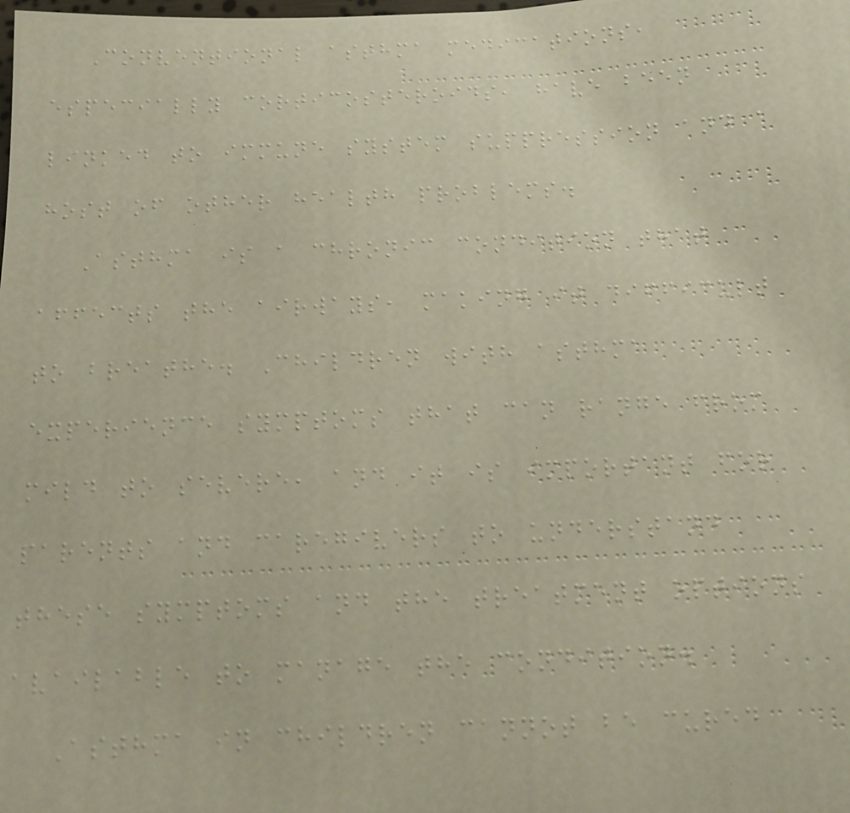Conventional asthma medications,
especially corticosteroids, have been
linked to immune system suppression and a
host of other health problems.
Asthma is a chronic condition that
affects the airways, making it difficult
to breathe. Children with asthma
experience symptoms that can range from
mild to severe, and it is important for
parents and caregivers to understand
these symptoms and the treatment options
available to manage the condition.
Asthma in children cannot be cured
